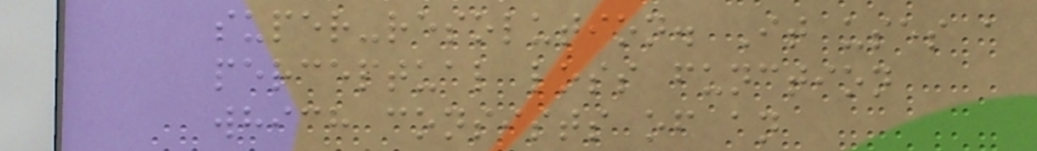super-resolution. It uses a
perceptual loss function
which consists of an
